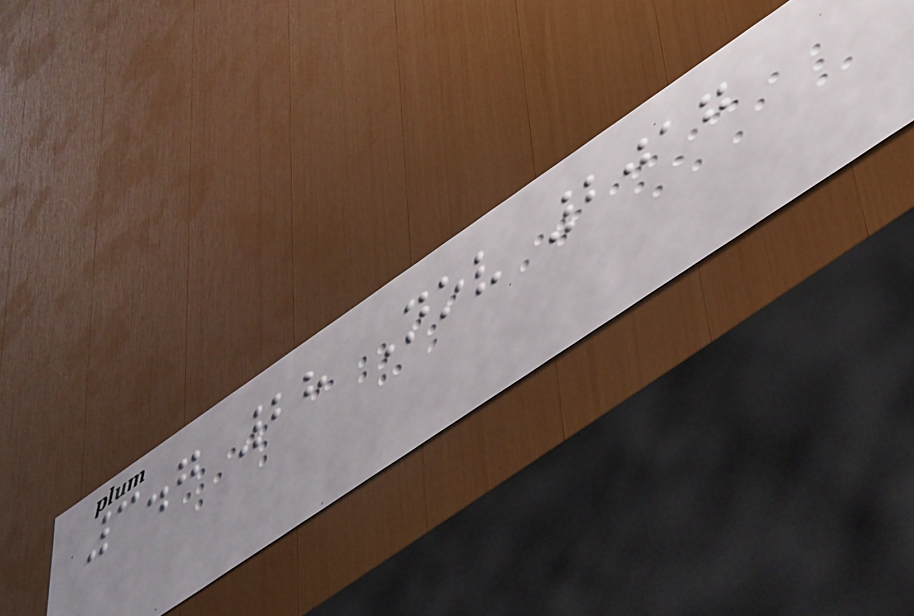3.7 28 Nov 2017
